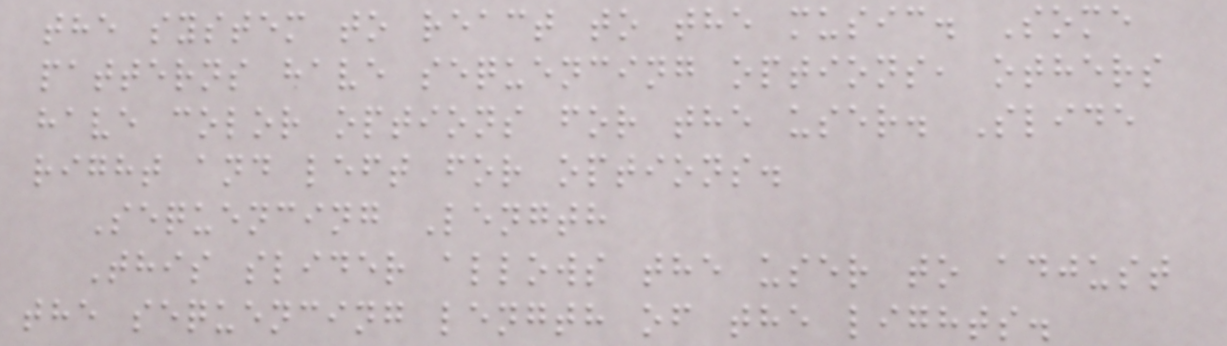the system to react to the music. Some
patterns have sequencing options, others
have color options for the user. Slide
right and left for options.
Sequencing Length
This slider allows the user to adjust
the sequencing length of the lights.
